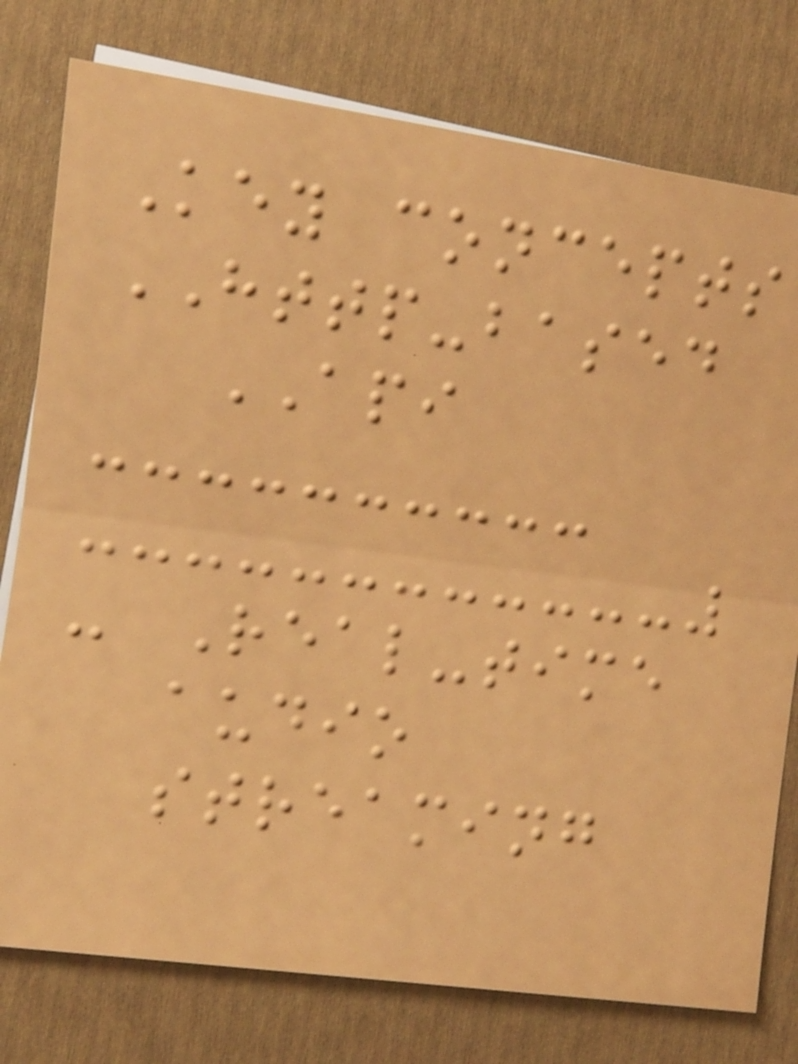Key concepts
HTTP-based
API
- Real-time
audio
streaming
